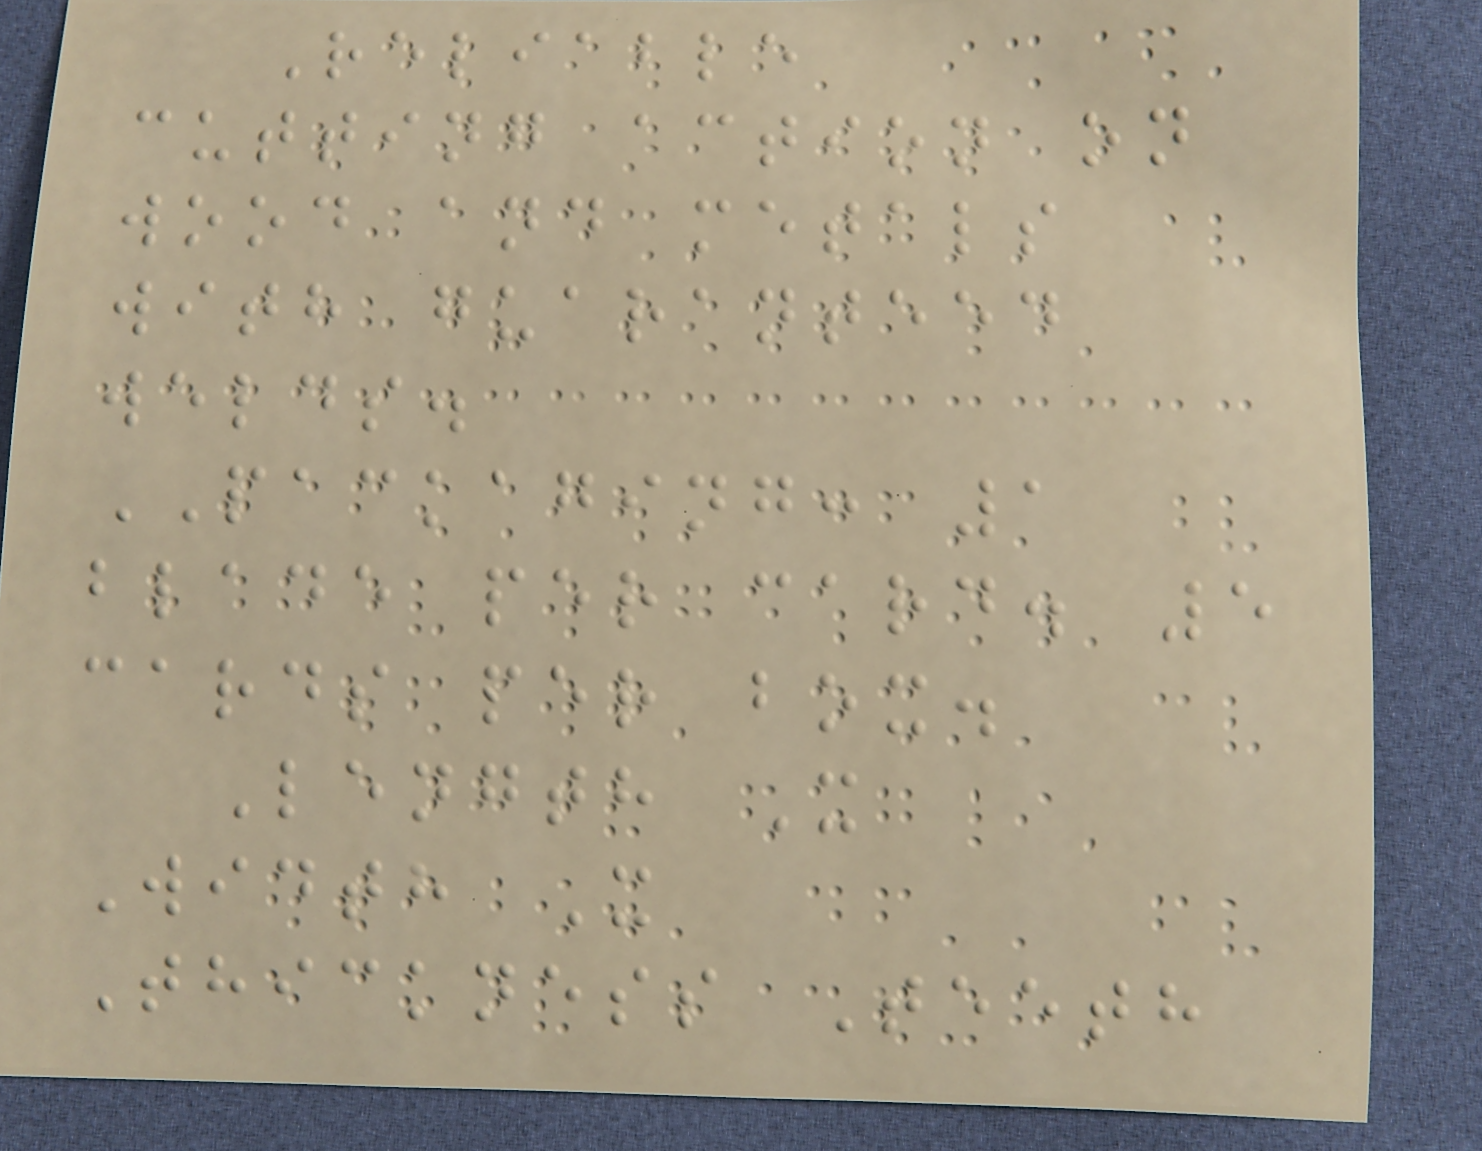Reliable
cutting action on
wood and metals
with guaranteed
welds.
PACKAGING: 1
blade per card. 5
cards per box.
Length X
Width X
Thickness Teeth
